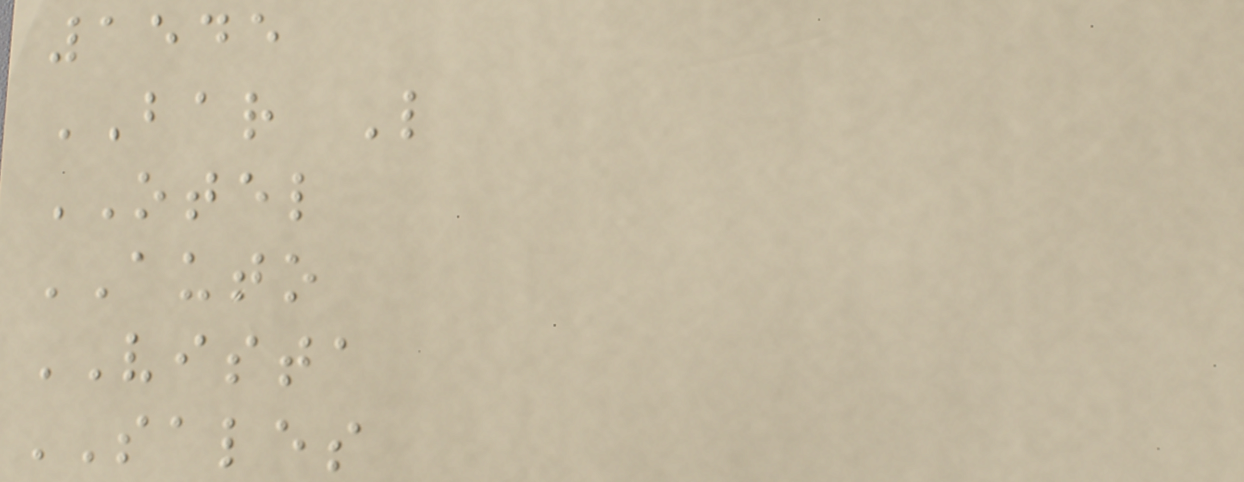1545
BAR L
OTEL
AUTO
VISTA
SALES
